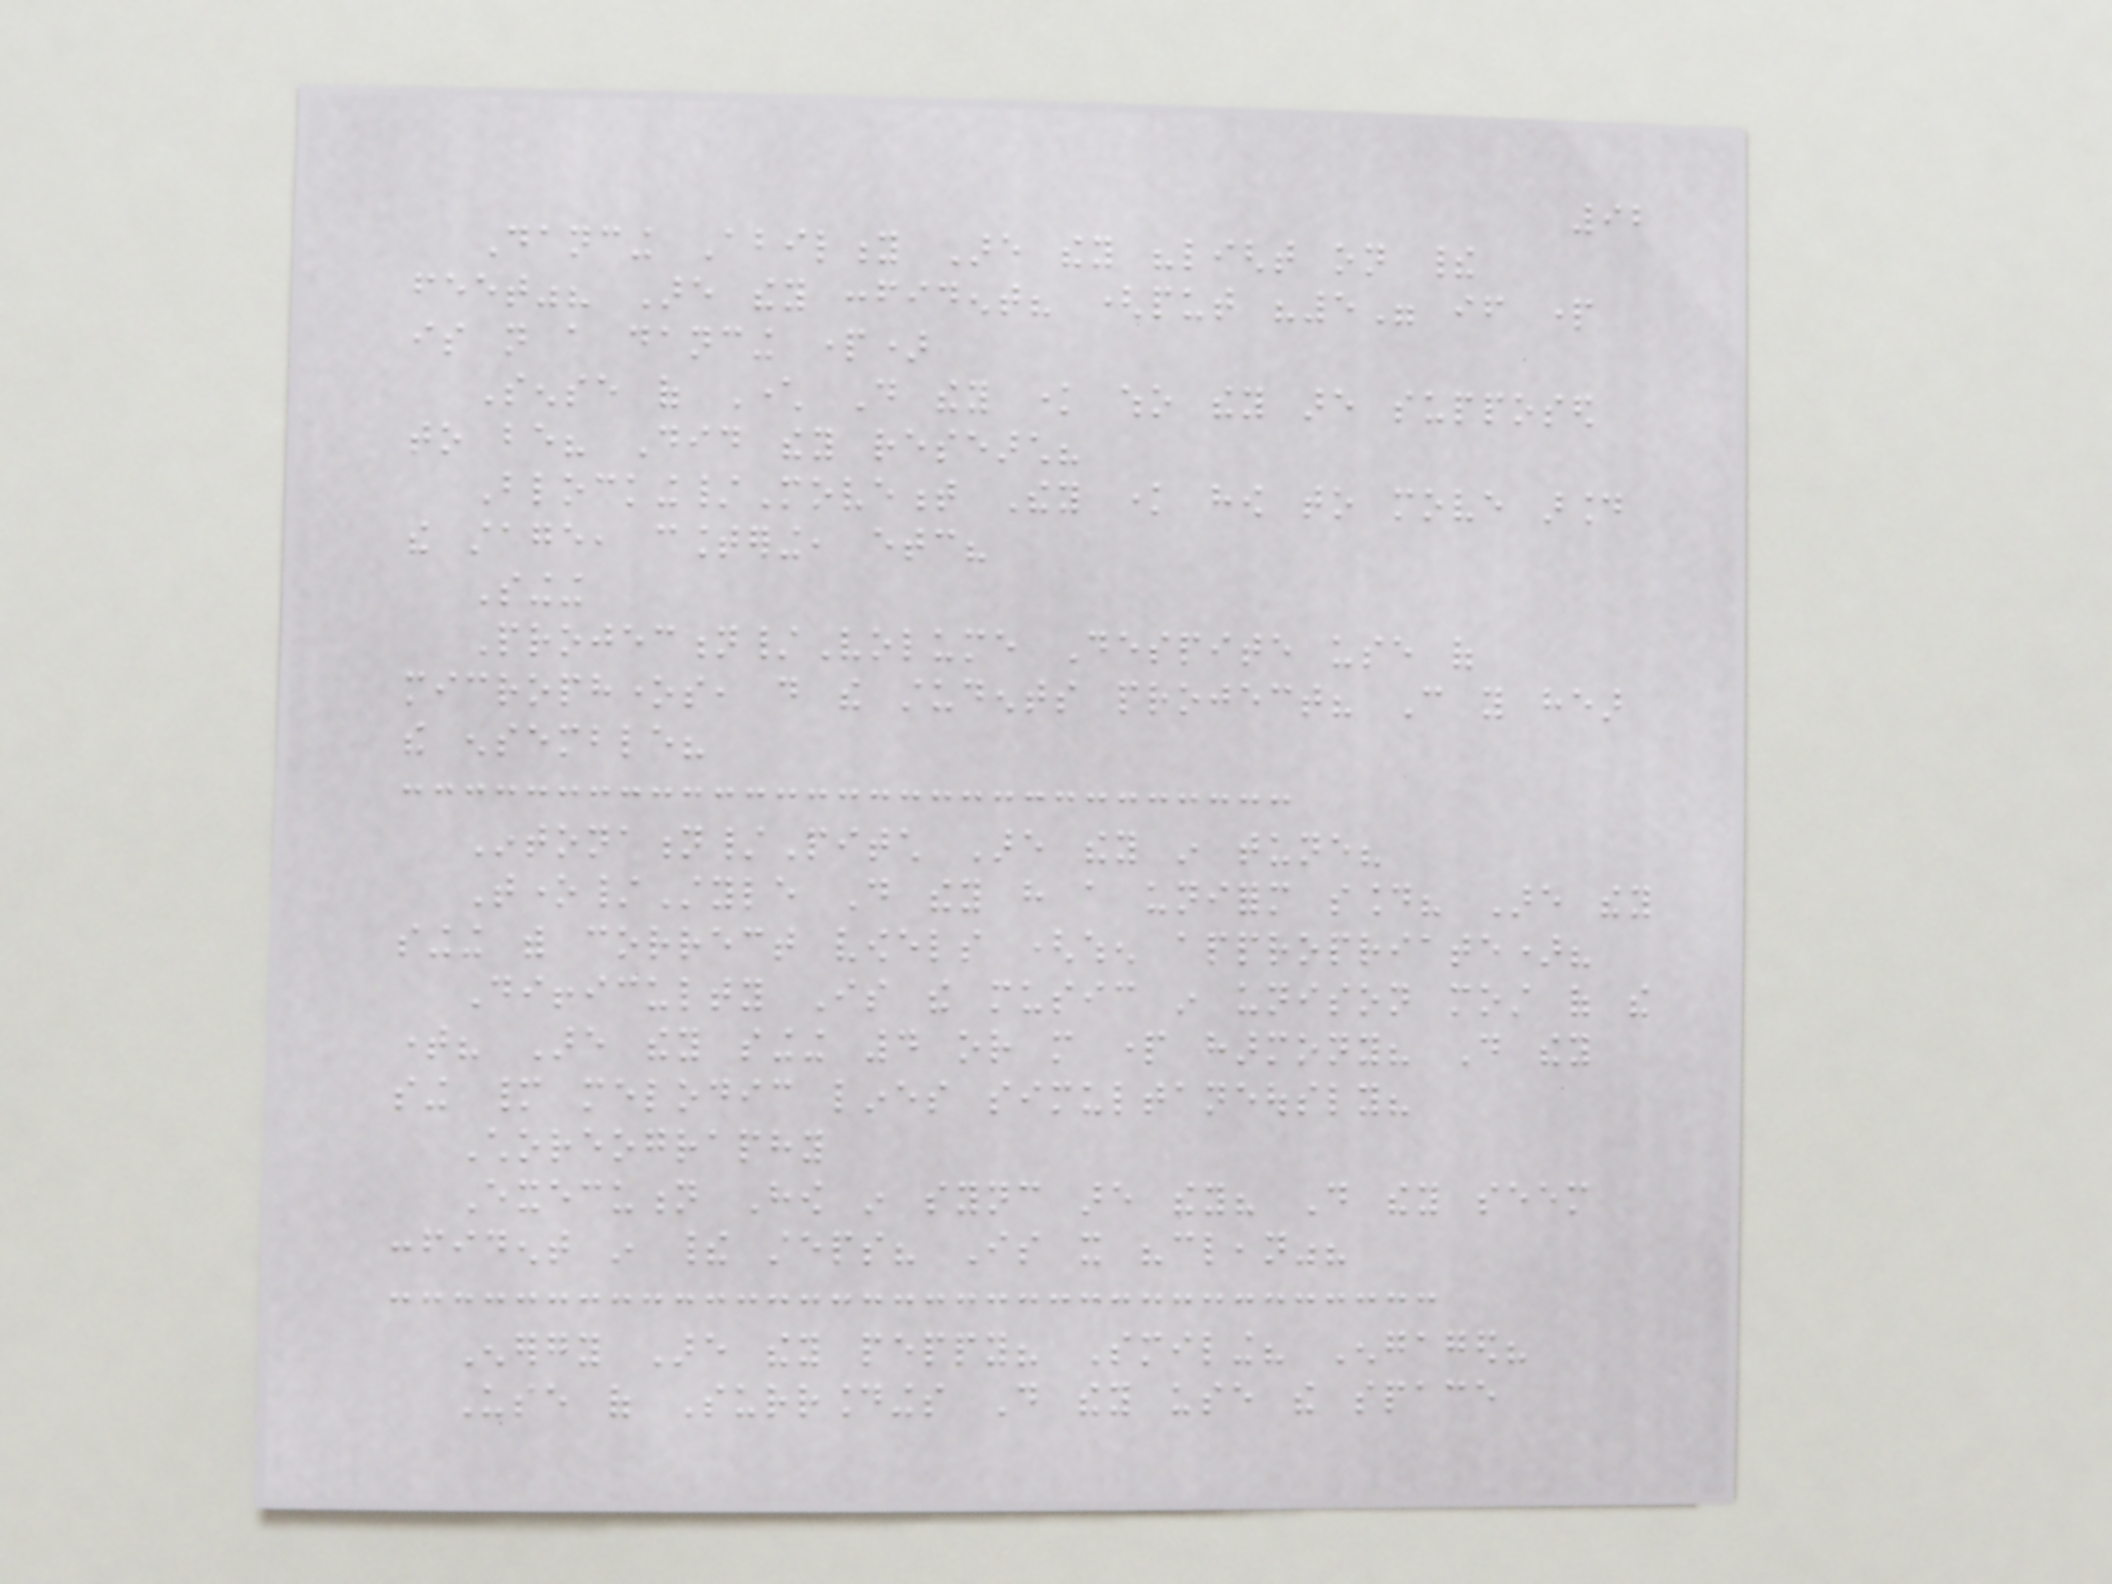92
Dancing Ability Are they "light on their
feet"? Are they confident? (put "5" if part
is not a dancing part)
Sense of Character Do they know who they are supposed
to be? Did they research?
Blocking/Movement They know how to move around
the stage, countering, etc?
Singing
Projection/Volume Despite use of
microphones, do the students project? Can you hear
the ensemble?
Intonation/Pitch Are they in tune?
Tone/Style Do they have a uniform sound? Are they
singing with correct vowels (when appropriate)?
Difficulty Is the music in unison most of the
time? Are they singing 4 or more part harmony? Do they
sing many melodic lines simultaneously?
Choreography
Execution How in sync are they? Do they seem
confident in their steps? Is it "clean"?
Energy Are they peppy? Smiling? Engaged?
Use of Surroundings Do they use the space
